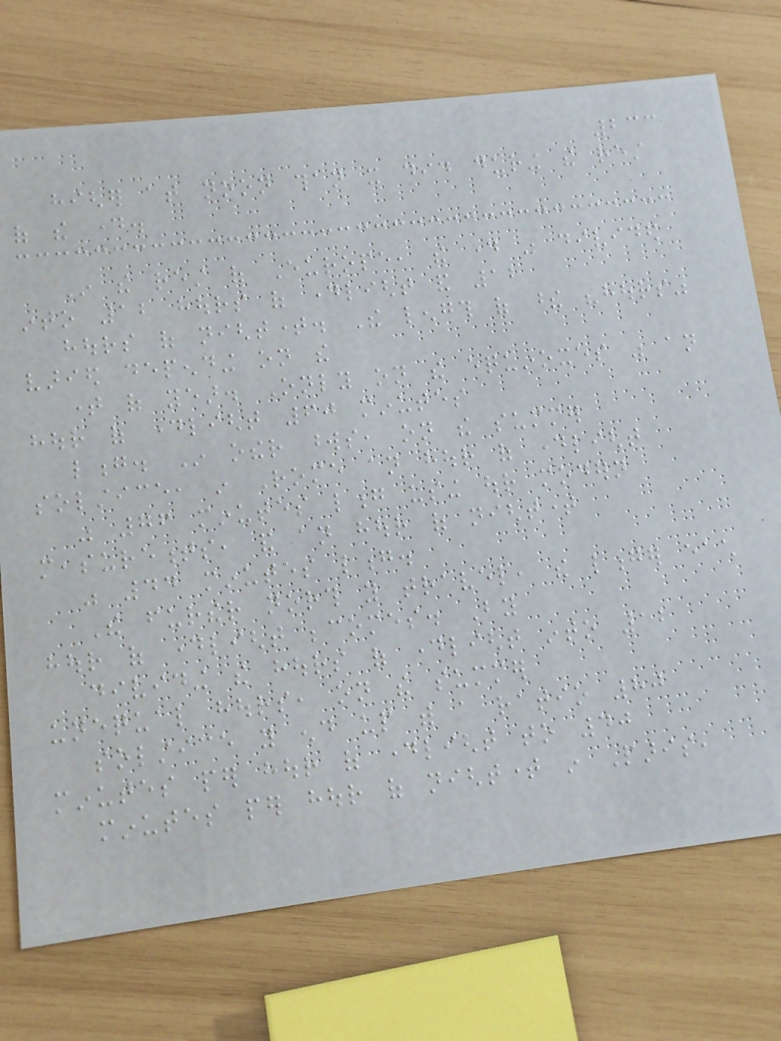233
higher at noon than it did during the rest
of the day.
In the rest of Europe, the day was divided
into 12 hours of daylight and 12
hours of nighttime. The length of these "hours"
varied depending on the
time of year. Only on the equinoxes was an
hour of daylight 60 minutes
long. In other words, on the summer
solstice, in Rome an hour of daylight
was 76 minutes long using our modern
measurements, and an hour of nighttime
was 44 minutes long.
The further north you travel, the longer each
hour of daylight becomes. By
dividing the hours of daylight into 12
unequal hours, on the summer
solstice you end up with a ratio 80
minutes per hour of daylight to 40
minutes per hour of nighttime in Paris,
